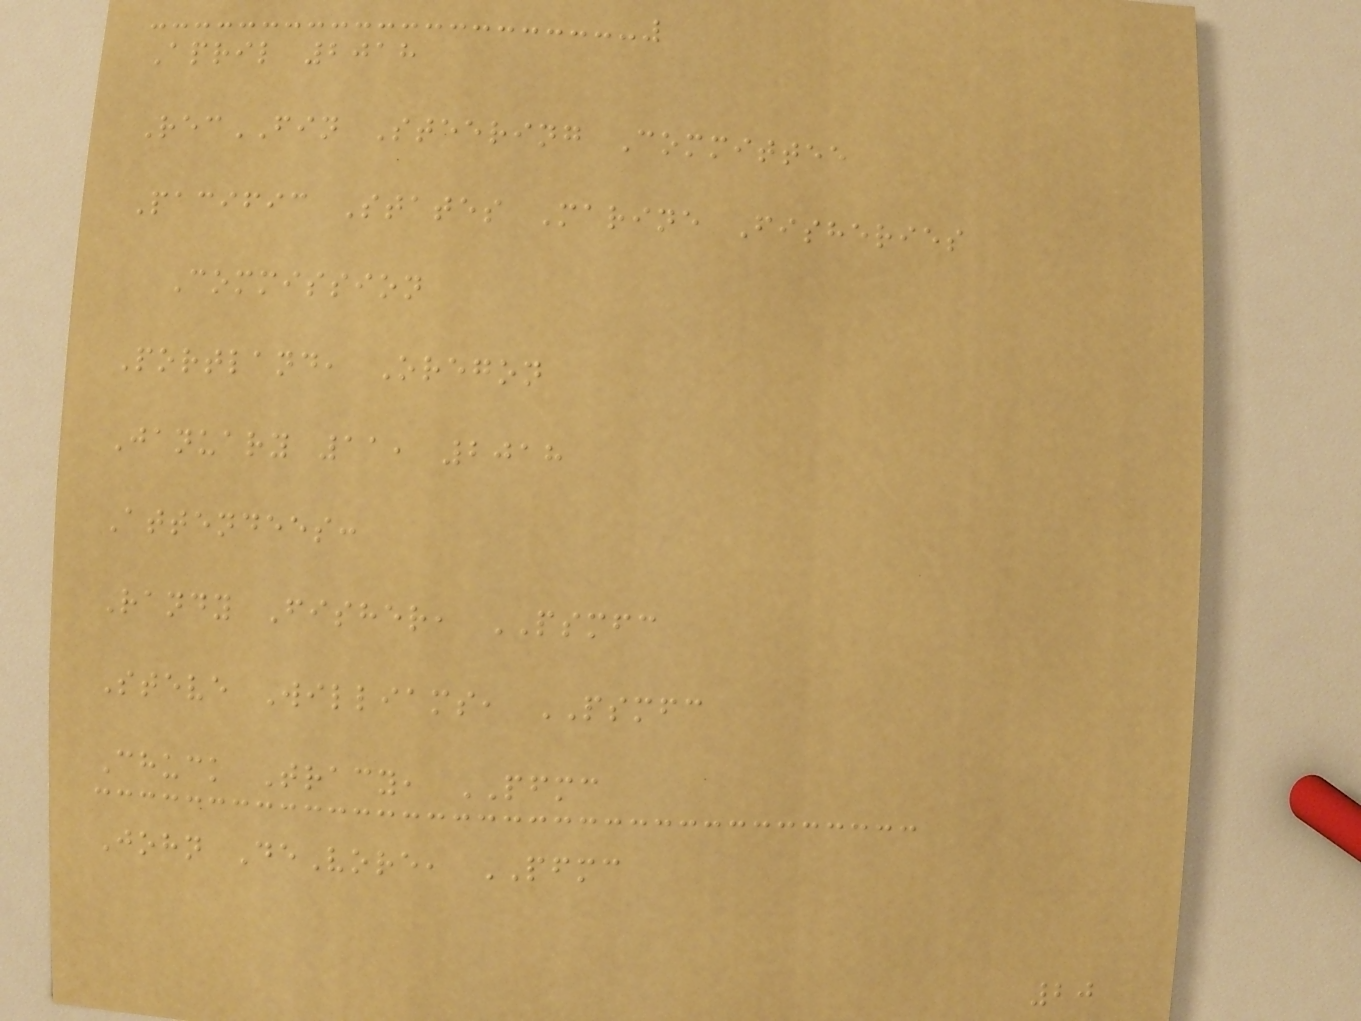April 2018
RecFIN Steering Committee
Pacific States Marine Fisheries
Commission
Portland, Oregon
January 11, 2018
Attendees:
Randy Fisher, PSMFC
Steve Williams, PSMFC
Chuck Tracy, PFMC
John DeVore, PFMC
20
